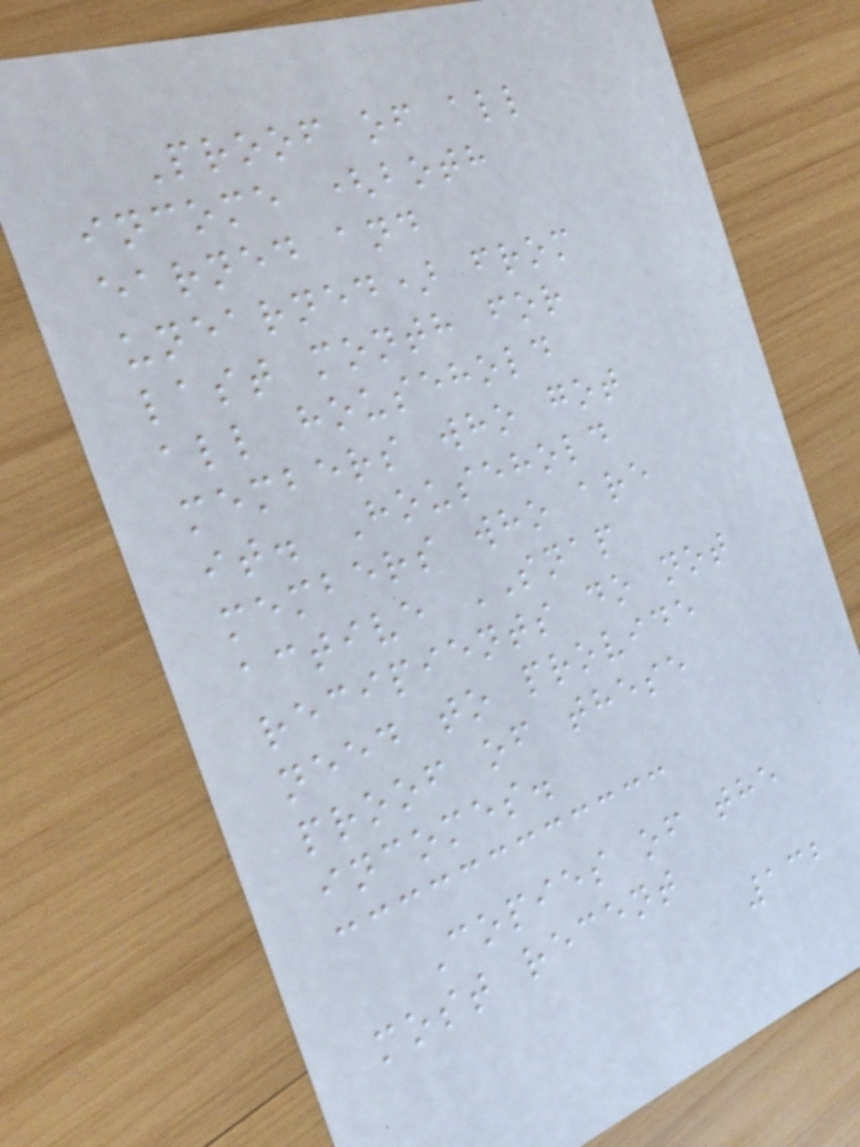Proof of all
income (both
earned and
unearned) from
last month for
all household
members who got
it. Household
members who are
active SNAP
recipients do not
need to provide
proof of these
incomes.
Copies of the
most recent
132
